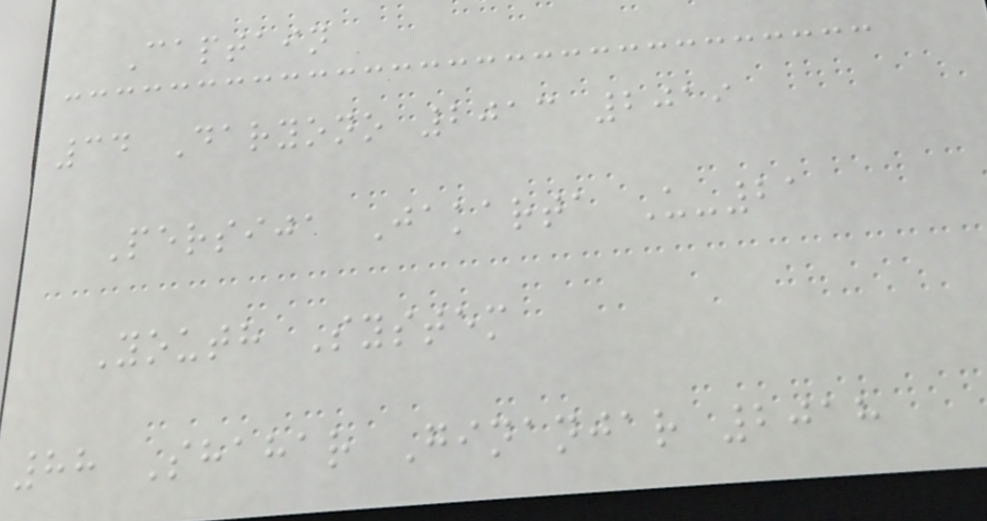Captain
34 Daryono 2013 2019
Persija Jakarta U-21
Youth System
88 Shahar Ginanjar 2018
